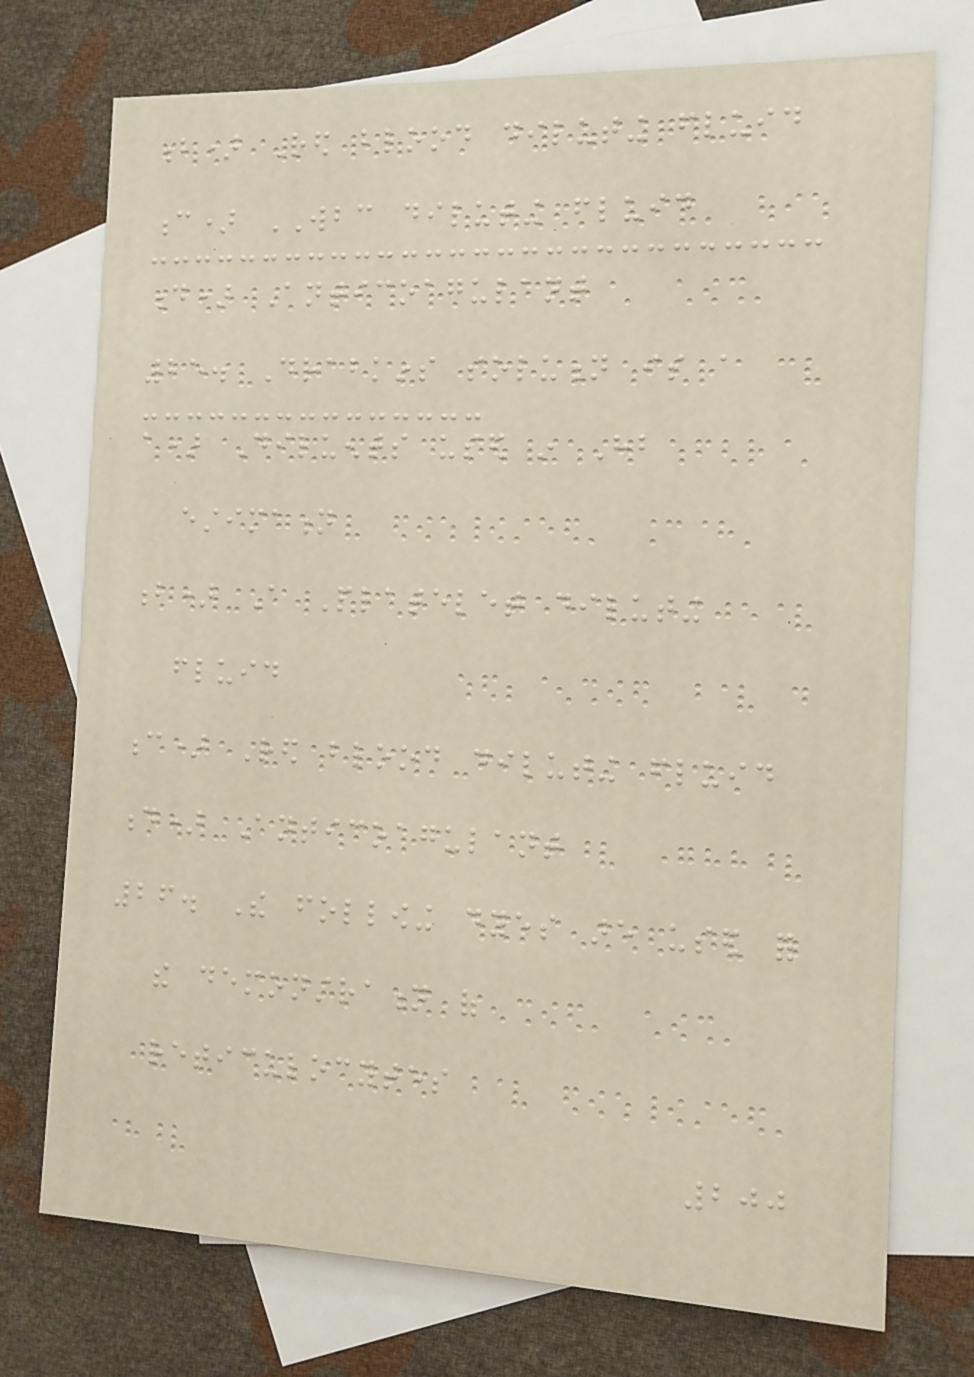b) Red blood diluting fluid
c) WBC diluting fluid
d) Anticoagulant
25. Drabkins solution is a
a) Diluents used in Hb
estimation
b) A Platelet diluting
fluid
c) Red blood diluting fluid
d) Anticoagulant
26. The following dyes are used for
the demonstration of
reticulocytes
200
